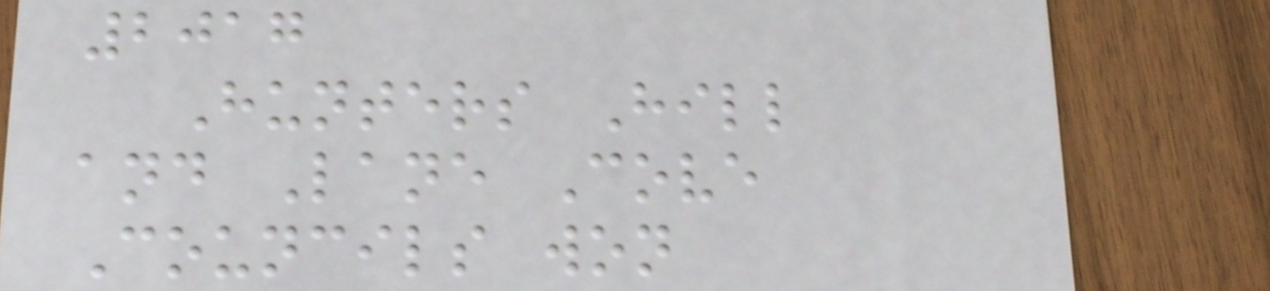2017
Hunters Hill
and Lane Cove
Councils won
